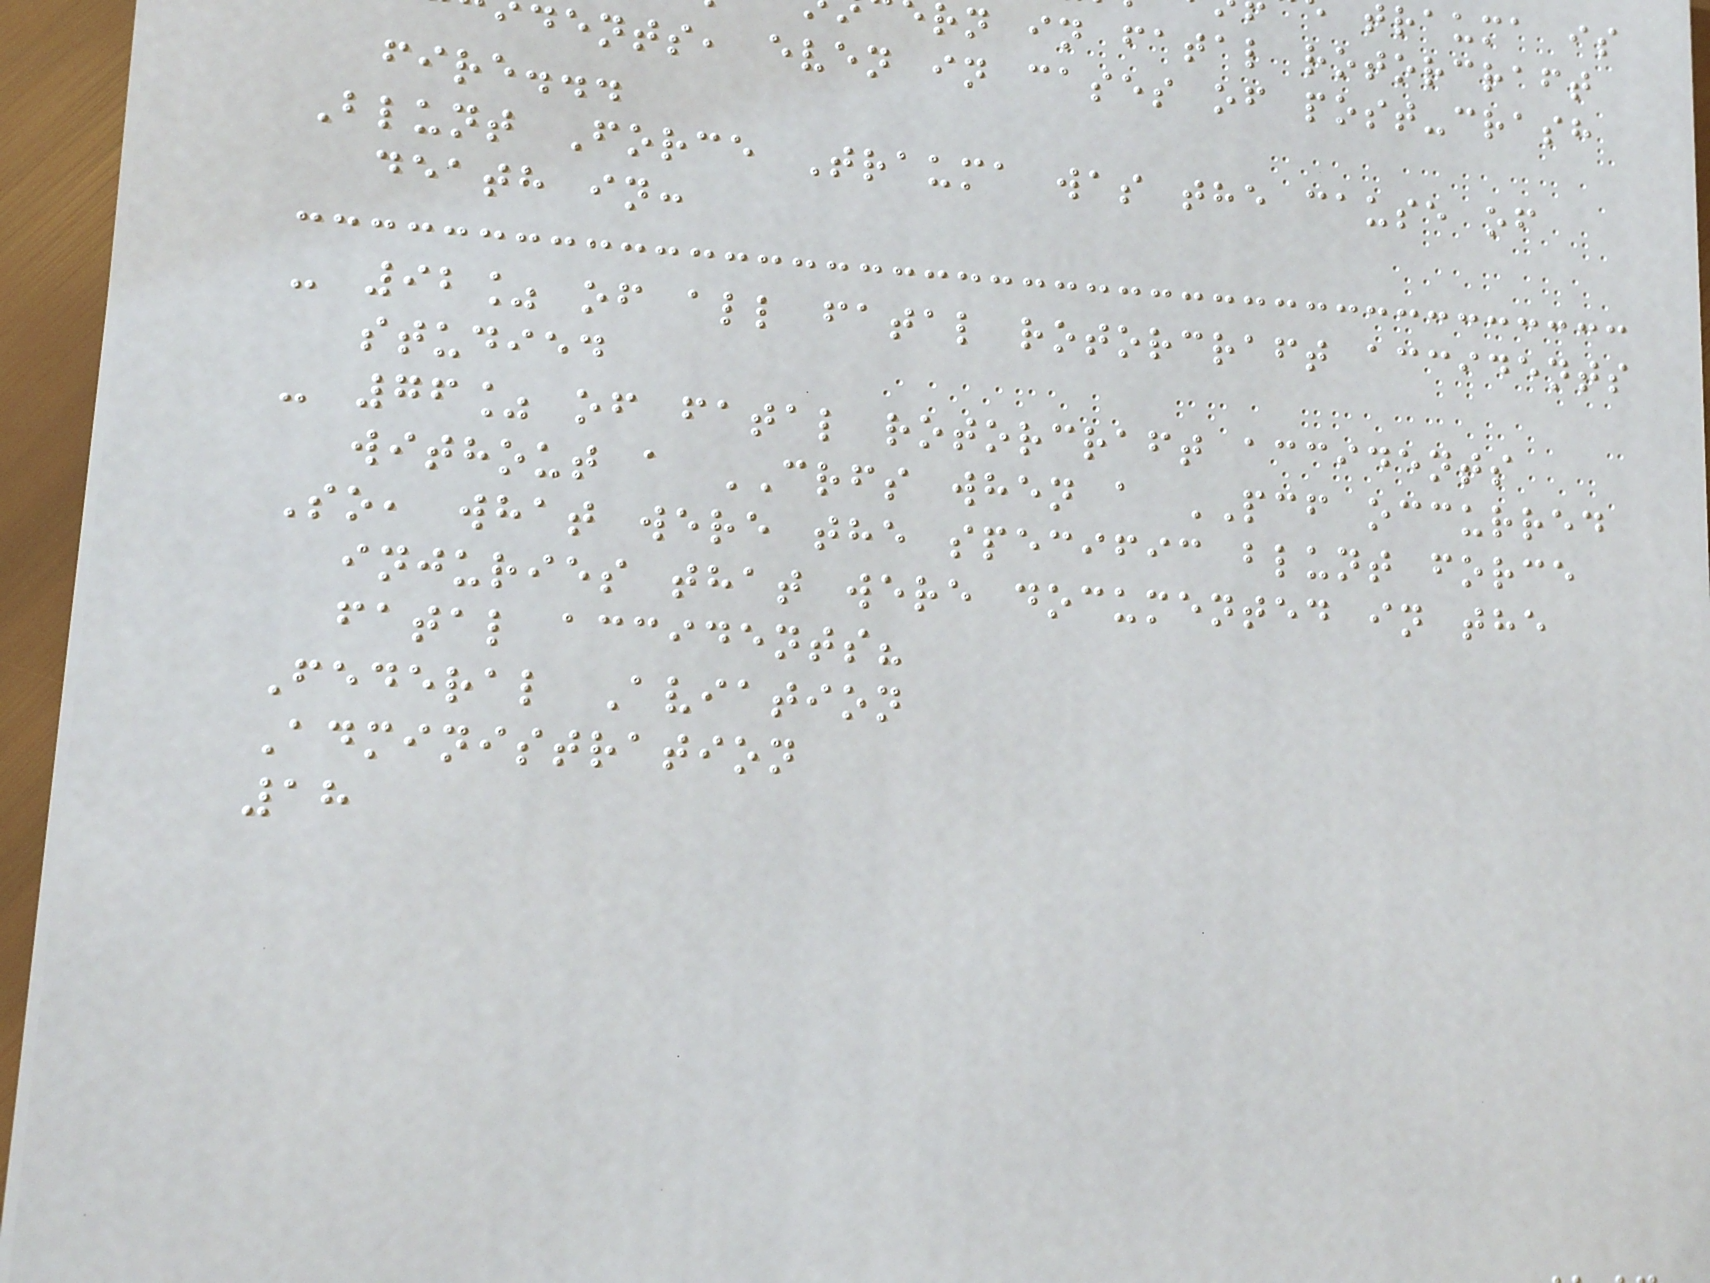rn in fatal rotorcraft
dents, even in cases of post-crash
fire...
Blunt Force Trauma was the cause of
death in:
- 92% of all fatal rotorcraft accidents
studied
- 76% of fatal rotorcraft accidents
without a CRFS when a PCF occurred
So, what were the specific blunt force
injuries that were documented in the
fatal accidents?
Federal Aviation
Administration
18
